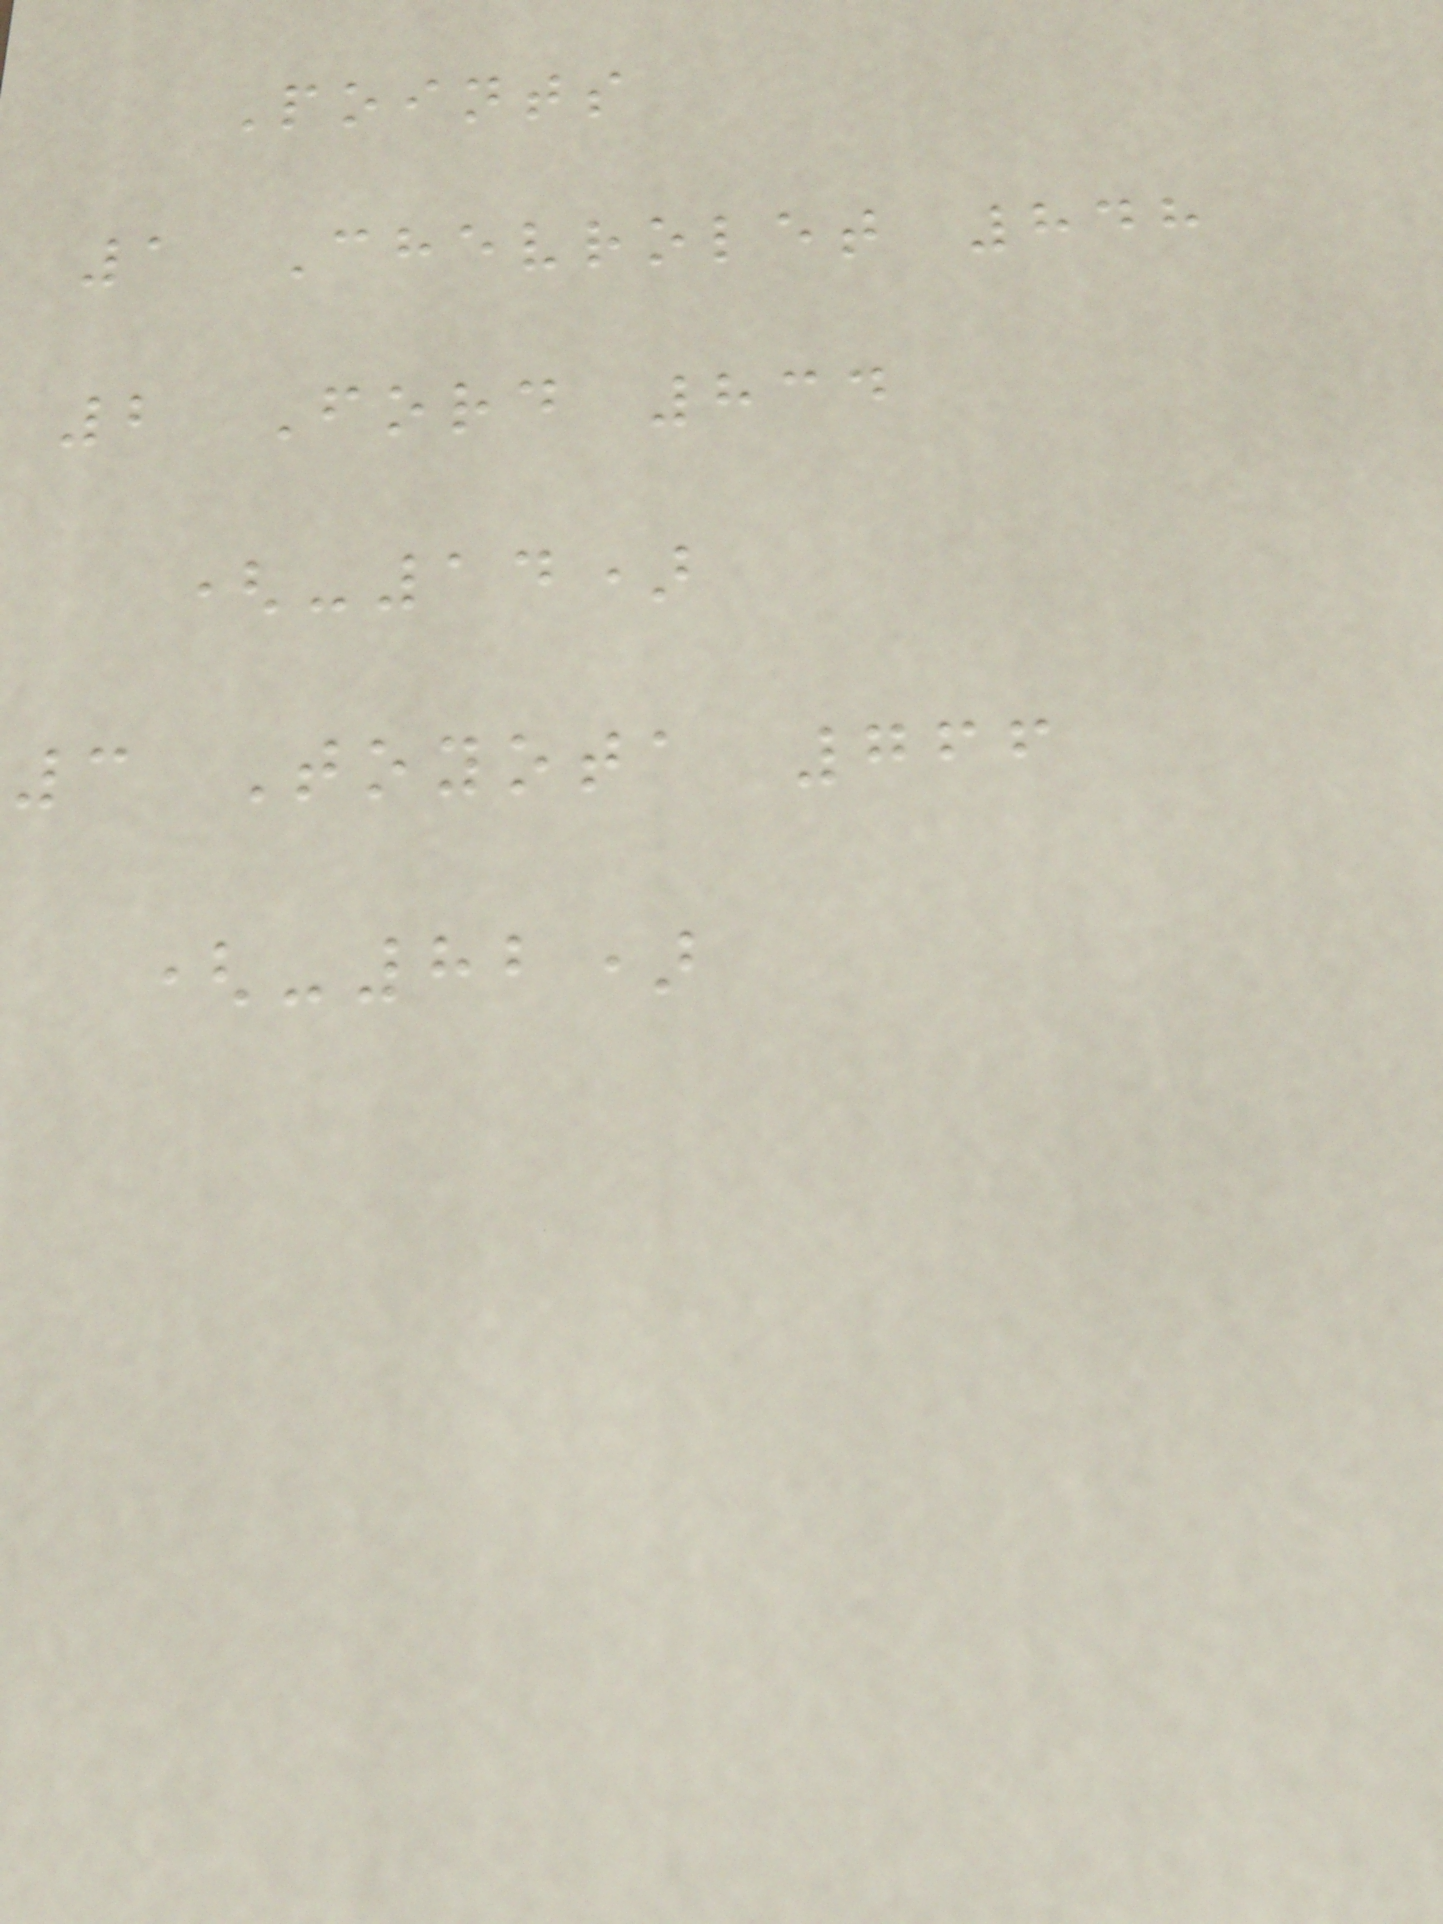Points
1 Chevrolet 848
2 Ford 834
(-14)
3 Toyota 766
(-82)
